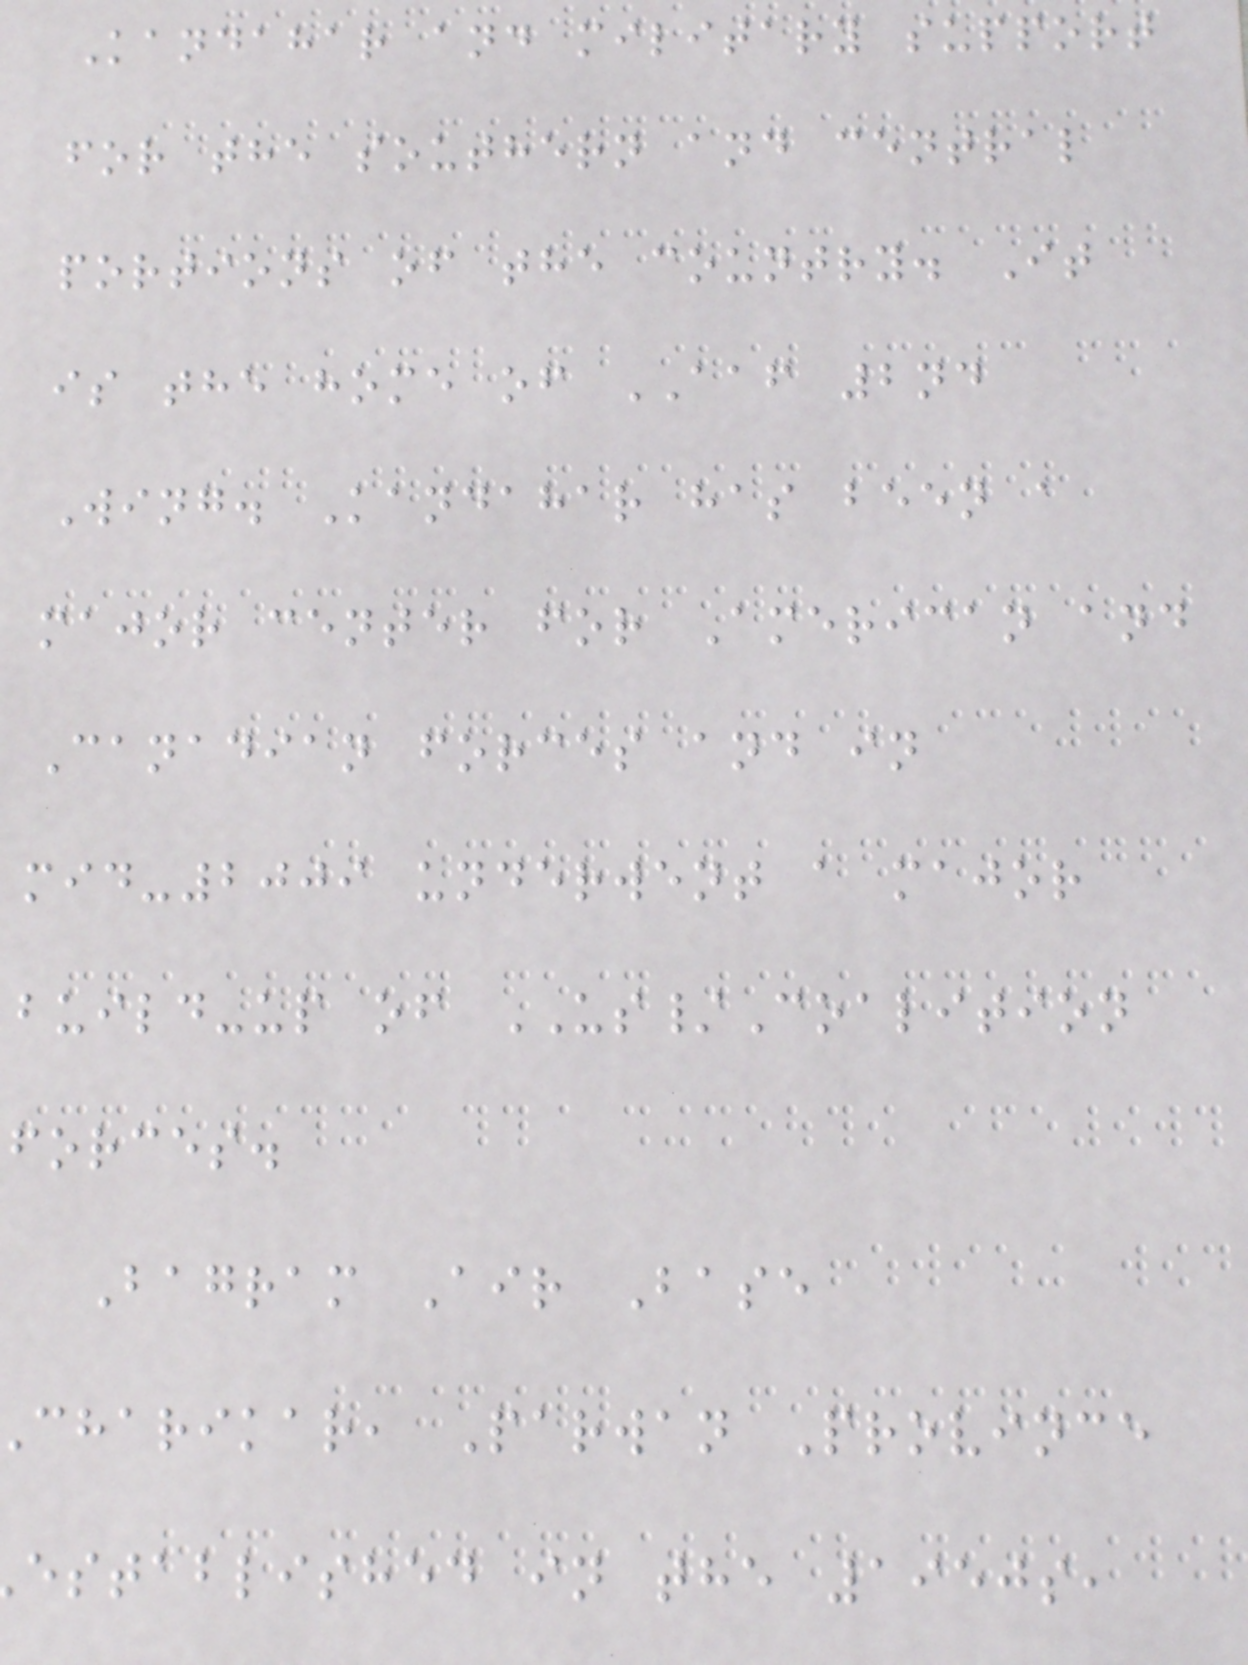Kandahar and military support
for the southern and central
portions of the country. It
is the home of AAF 2nd
Wing. Kandahar has been a
major center for American and
Canadian forces and in
mid-2009 underwent a major
build-up of US/Coalition
forces.
Bagram Air Base
charikar, Parwan Province
established in the 1950s,
